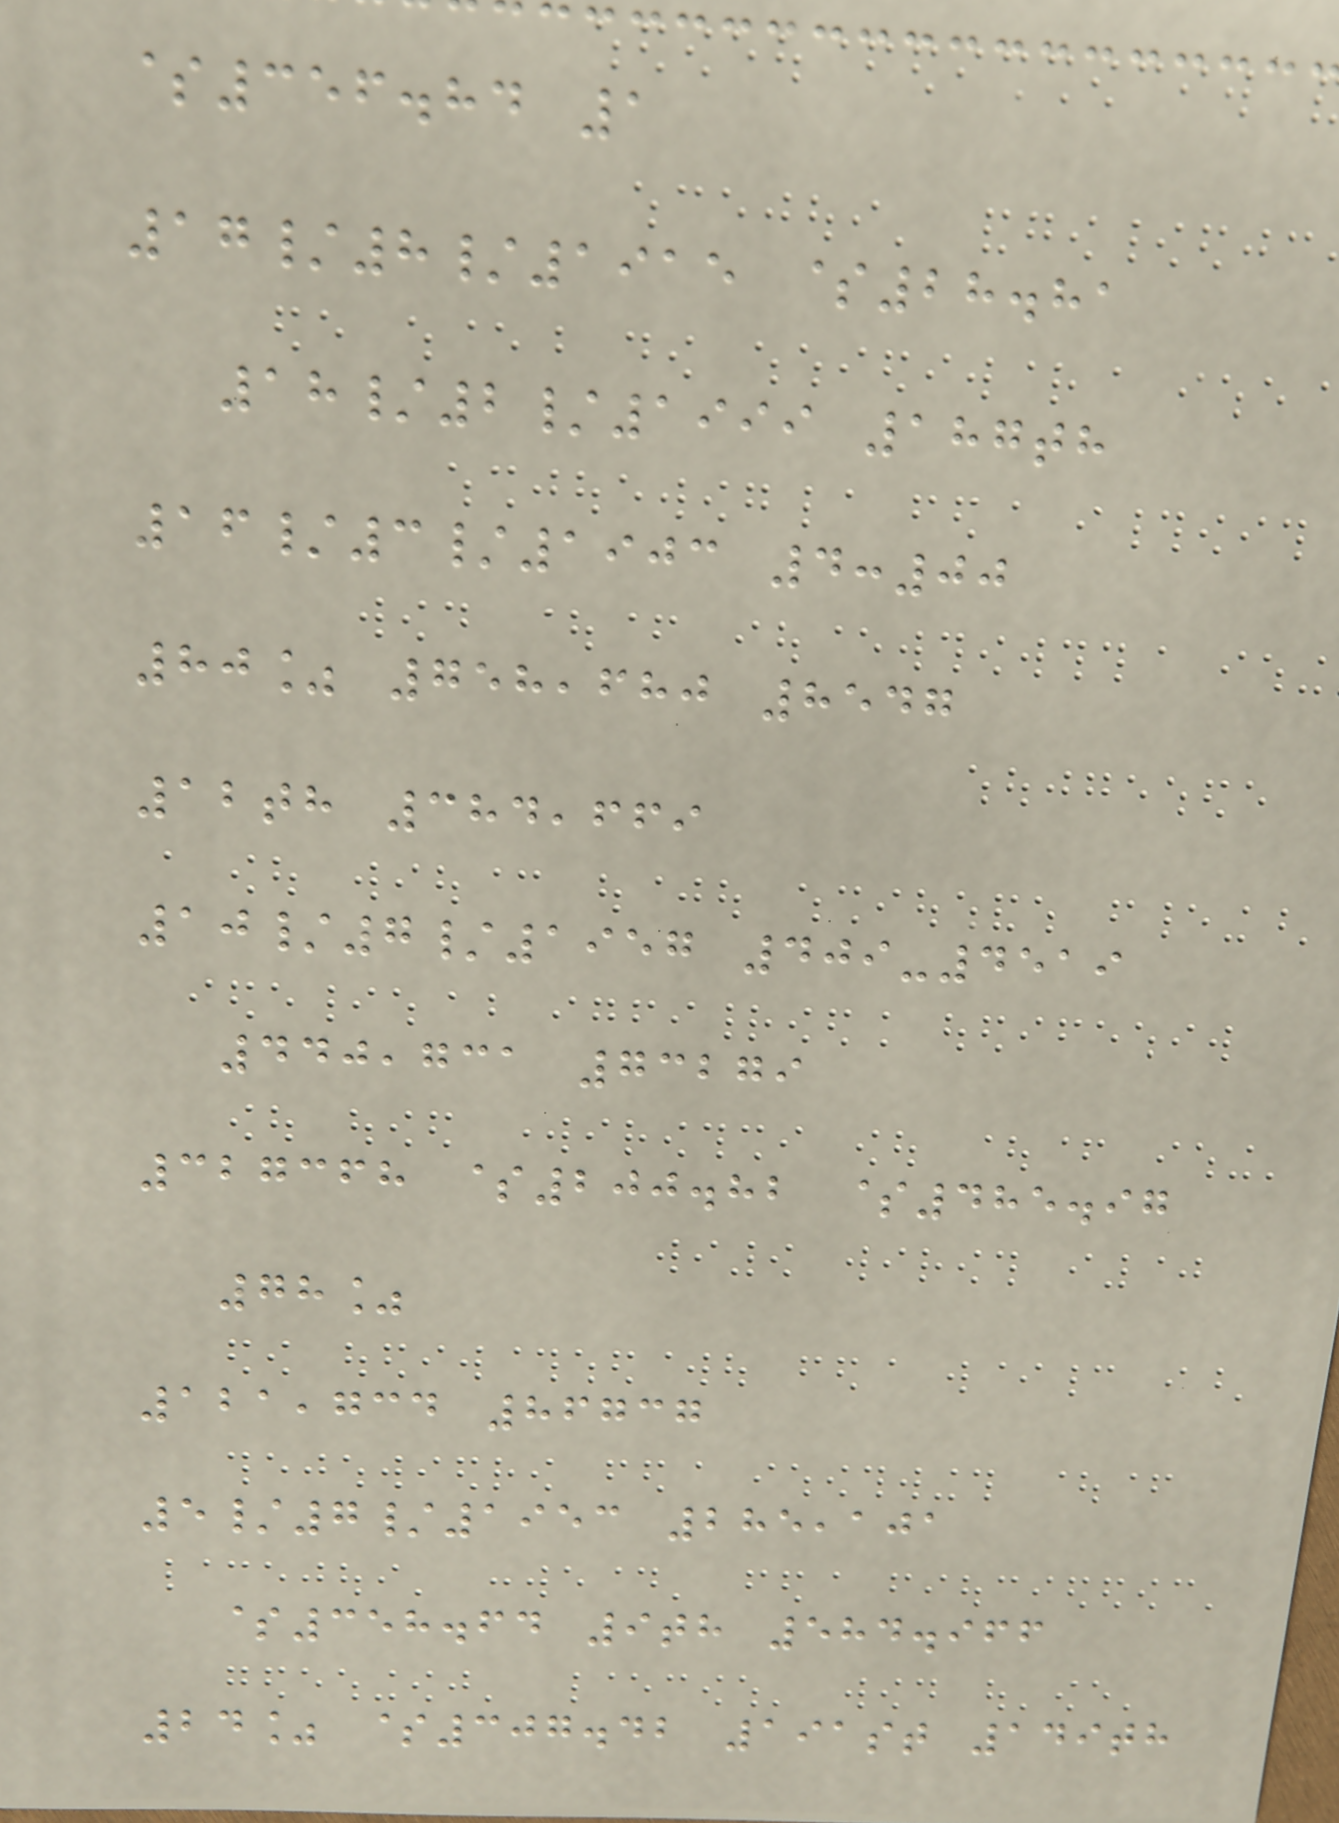$356.84 1
17/8/1915 $28.81
18/2/1999 187th
16/3/1903 4:00
80% 758,680 8547
12th 384,669
10/7/1957 409-4519
440,731 73279
327368 $200.82 $485.97
78%
121,734 86737
5/7/1953 285,101
$358.64 9th 584.966
24% $307.42 191st 149th
